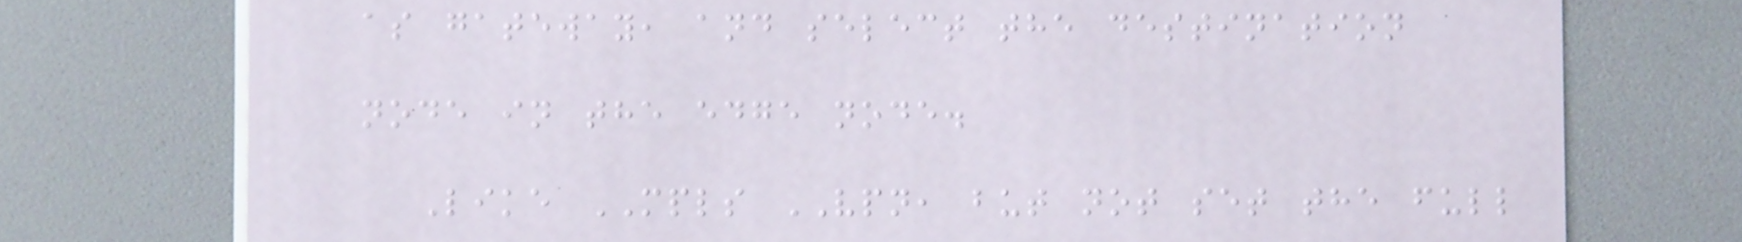as gateway, and select the destination
node in the edge node.
Like MPLS VPN, but not set the full
